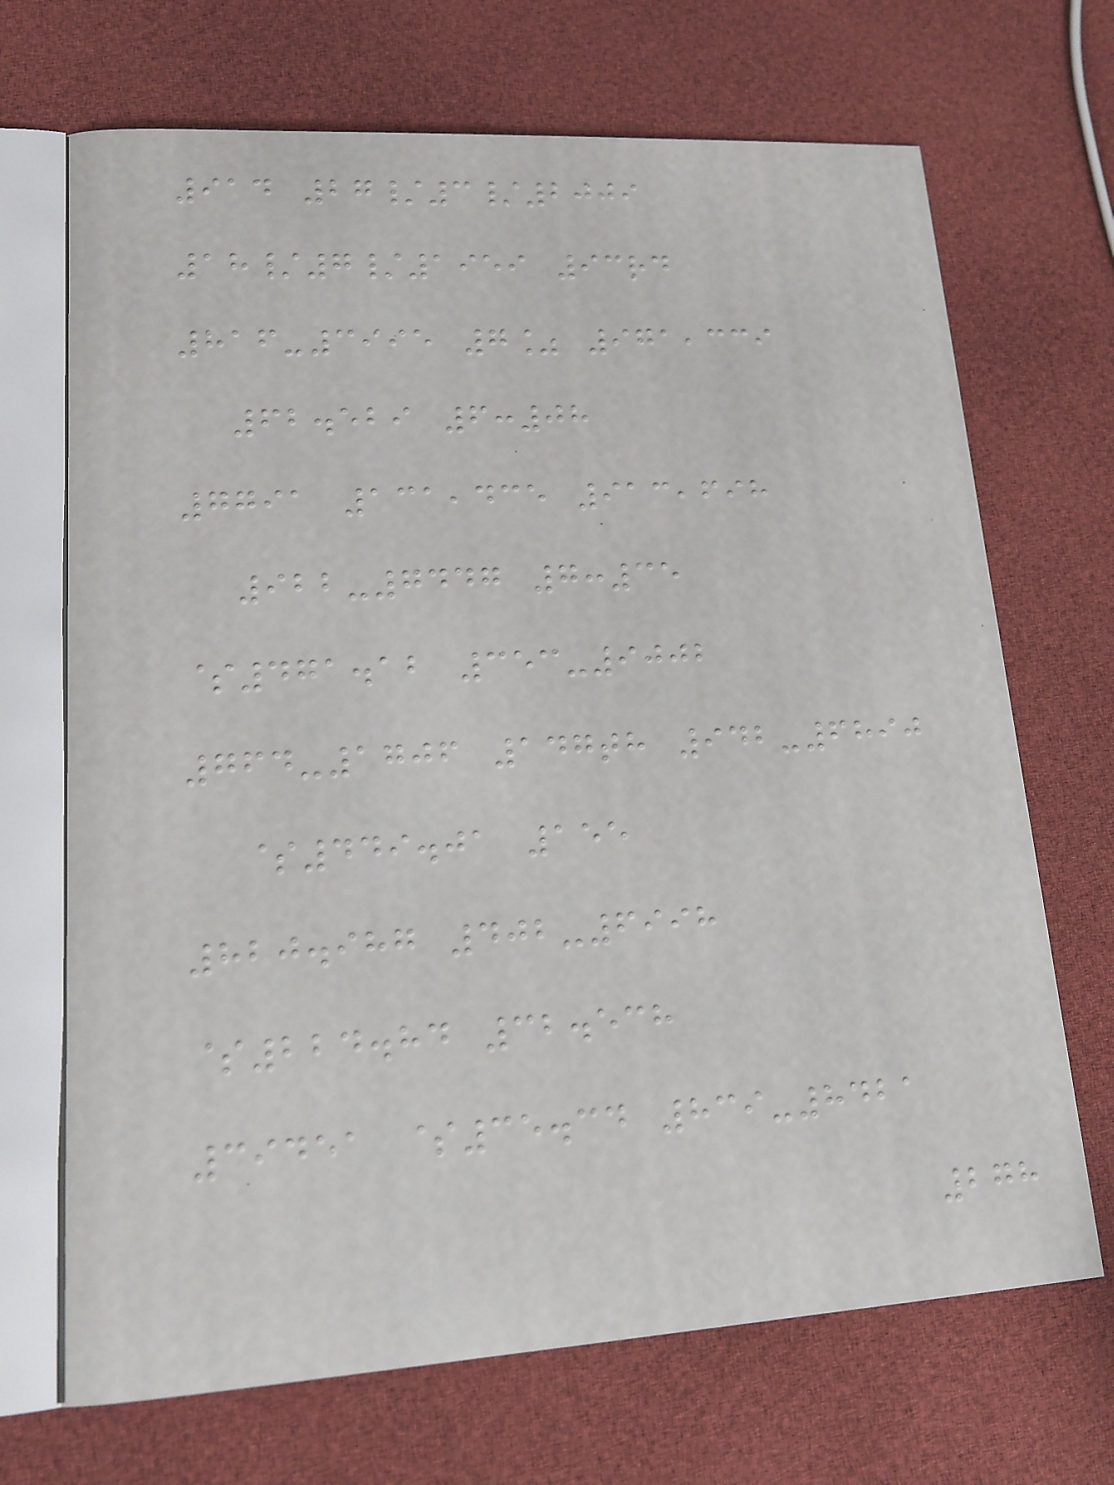914 27/3/2009
18/7/1959 93rd
816-3995 7% 971,339
62.529 6:08
7791 131,435 913,698
922-7447 7:35
$471.12 353-9002
764-1706 147th 942-6890
$449.01 155
820.987 402-6998
$224.84 32.538
39451 $35.34 839-8421
278
